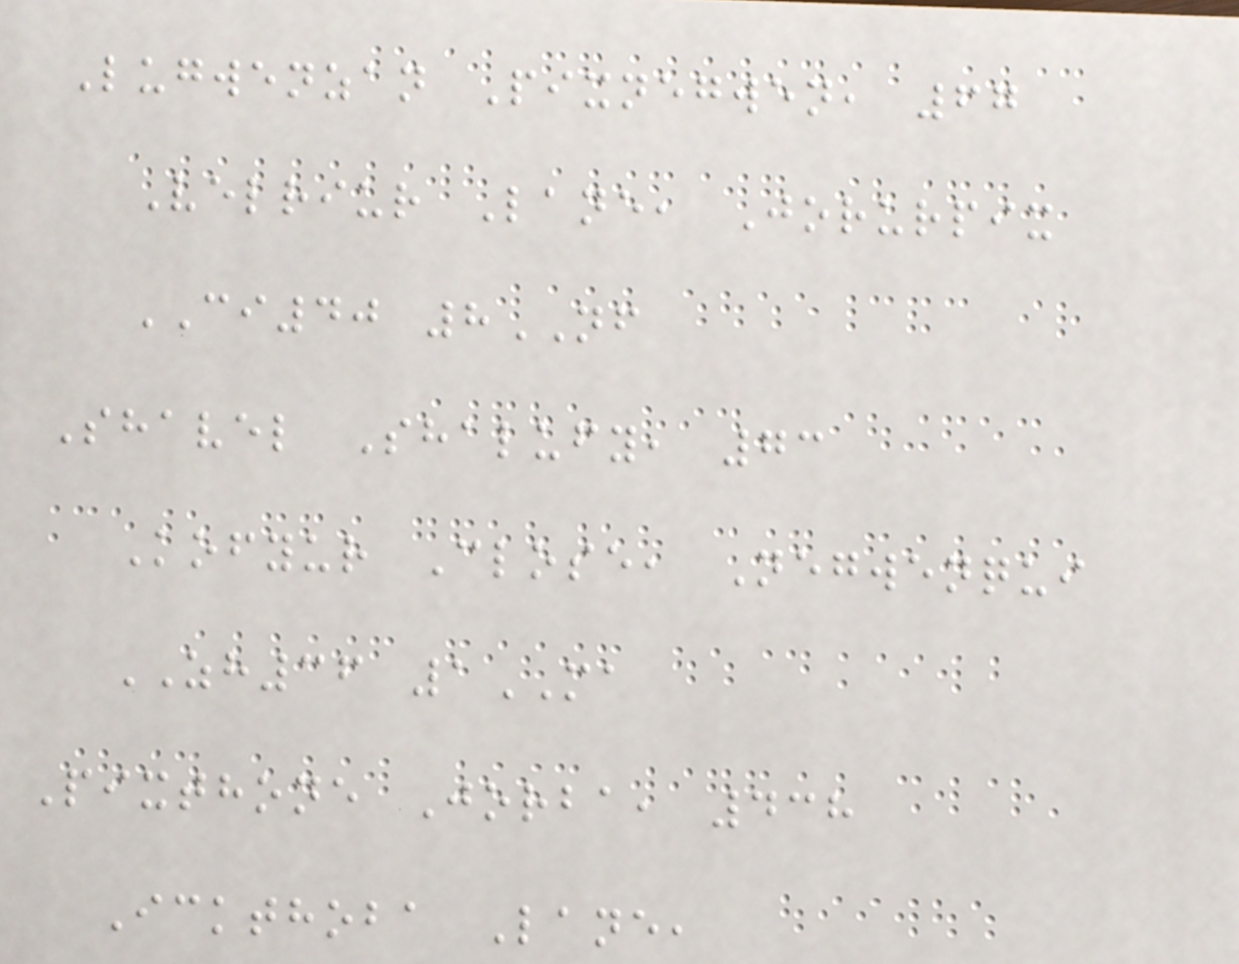Lugwenzan Pixnegwen, 67
Velriur Lane, Jorurpix
CI40 8NF
Shavel Shalufy, 73
Kofyur Close, Negwenqui
ZH36 1MA
Pixthone Jorba, 438
Ickthoba Lane,
